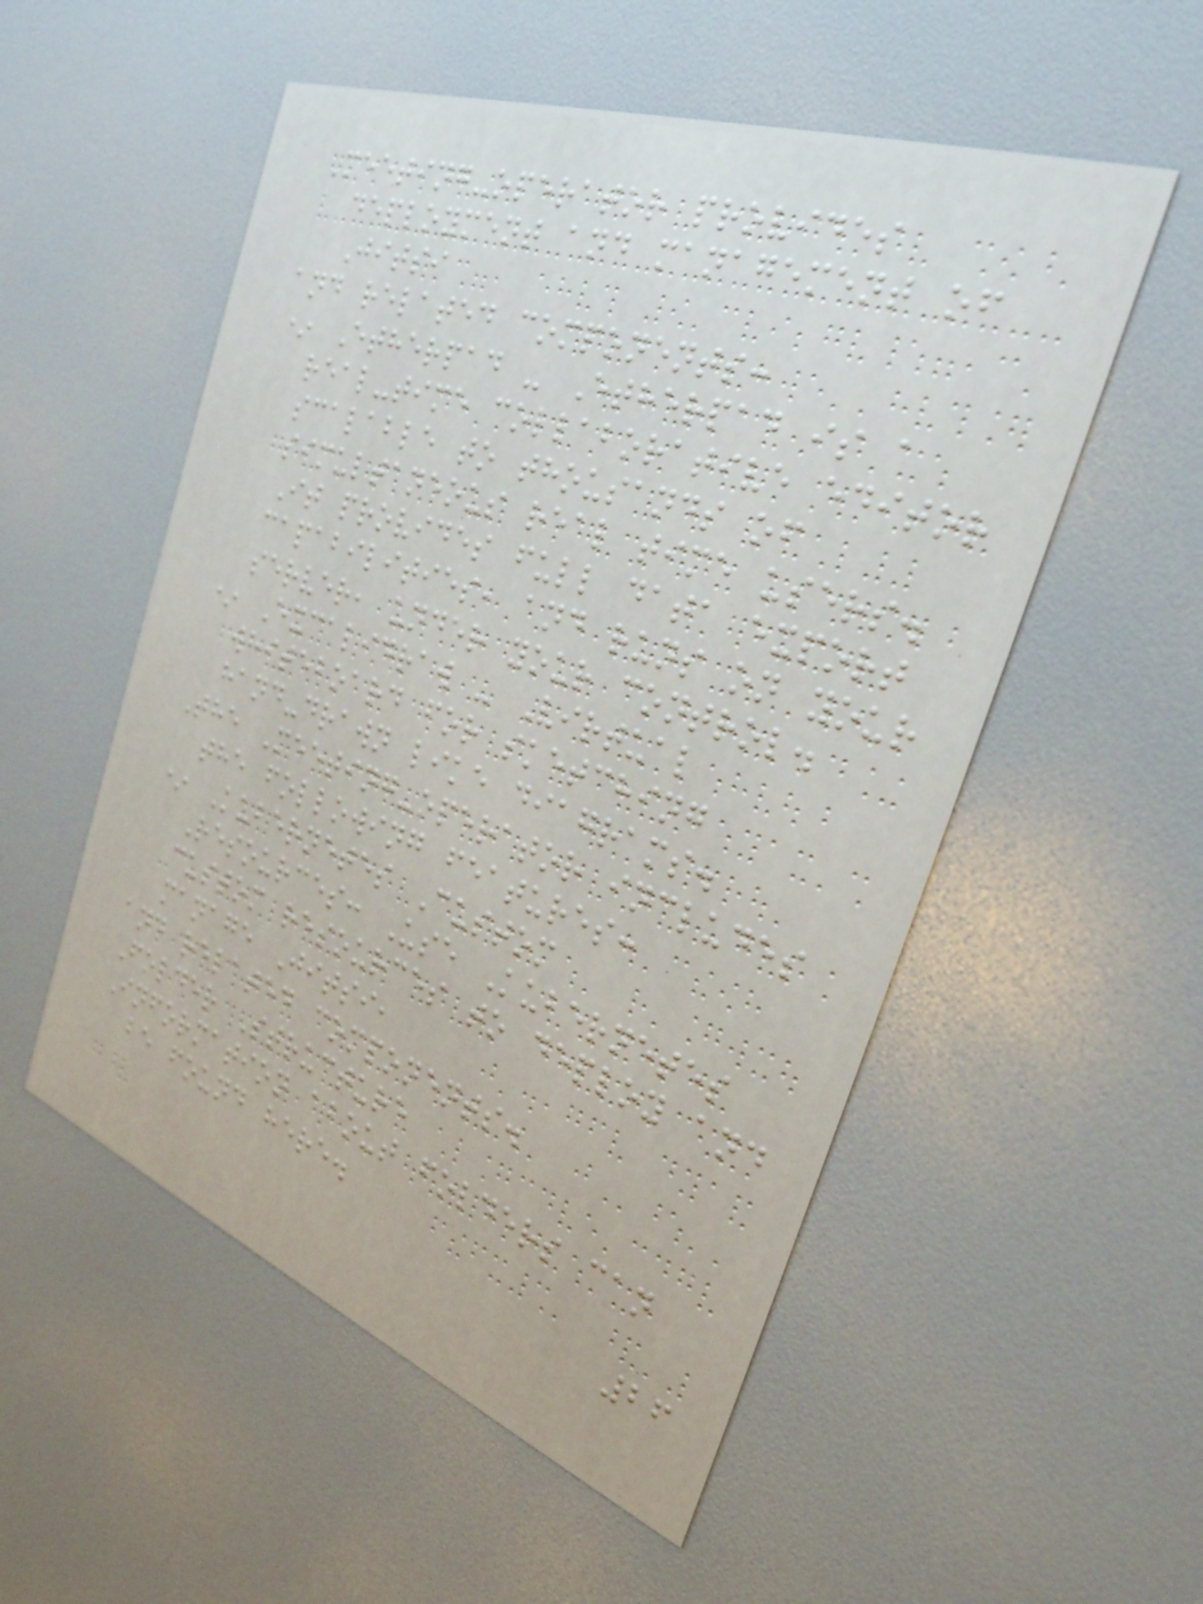Meeting-operator provides
deployment and management of
Jitsi
and related components:
* Etherpad - Etherpad is a
real-time collaborative editor
scalable to thousands of
simultaneous real time users.
It provides full data export
capabilities, and runs on your
server, under your control.
* Excalidraw - Virtual
whiteboard for sketching
hand-drawn like diagrams.
The Meeting-operator includes
the following features:
* Kubernetes Custom
Resources: Use Kubernetes
custom resources to deploy and
manage Jitsi,
and related components.
Folder Structure
Information about folders can
be found here.
26
